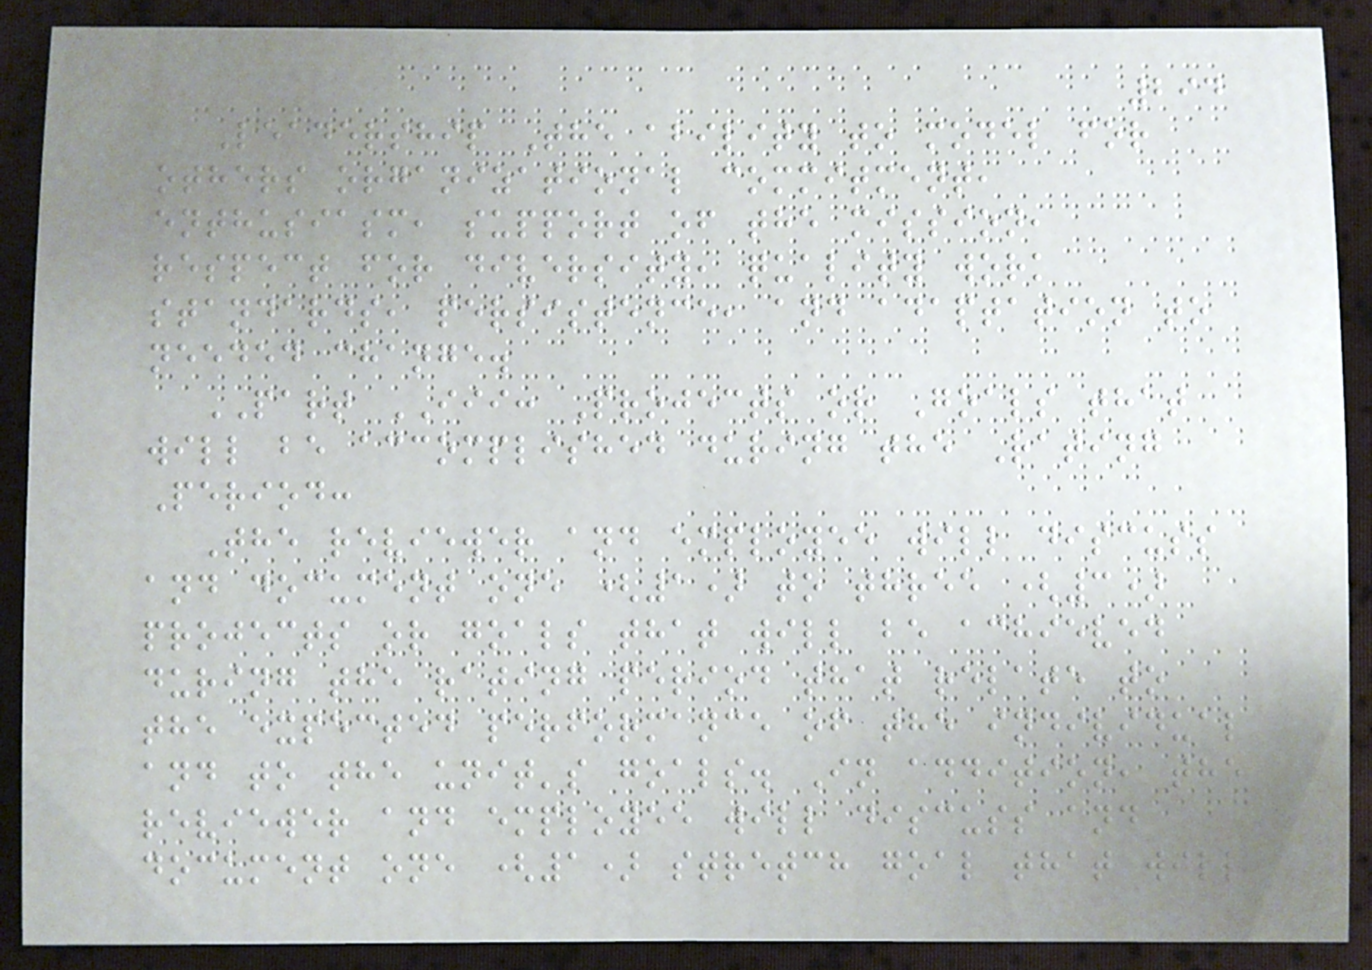294
Leadership The ability to model for
others organizational commitment,
enthusiasm, support of the mission,
respect for diversity, quality work
standards, persistence, and adaptation to
needed change.
PART III: Projects or Goals that
will be accomplished during the Rating
Period:
The reviewer and employee will discuss
and document one (1) to three (3)
projects or goals that will be achieved
during the rating period that relate to
the expected performance of the individual
and to the unit's goals. In addition, the
reviewer and employee will discuss and
document one (1) stretch goal that will
